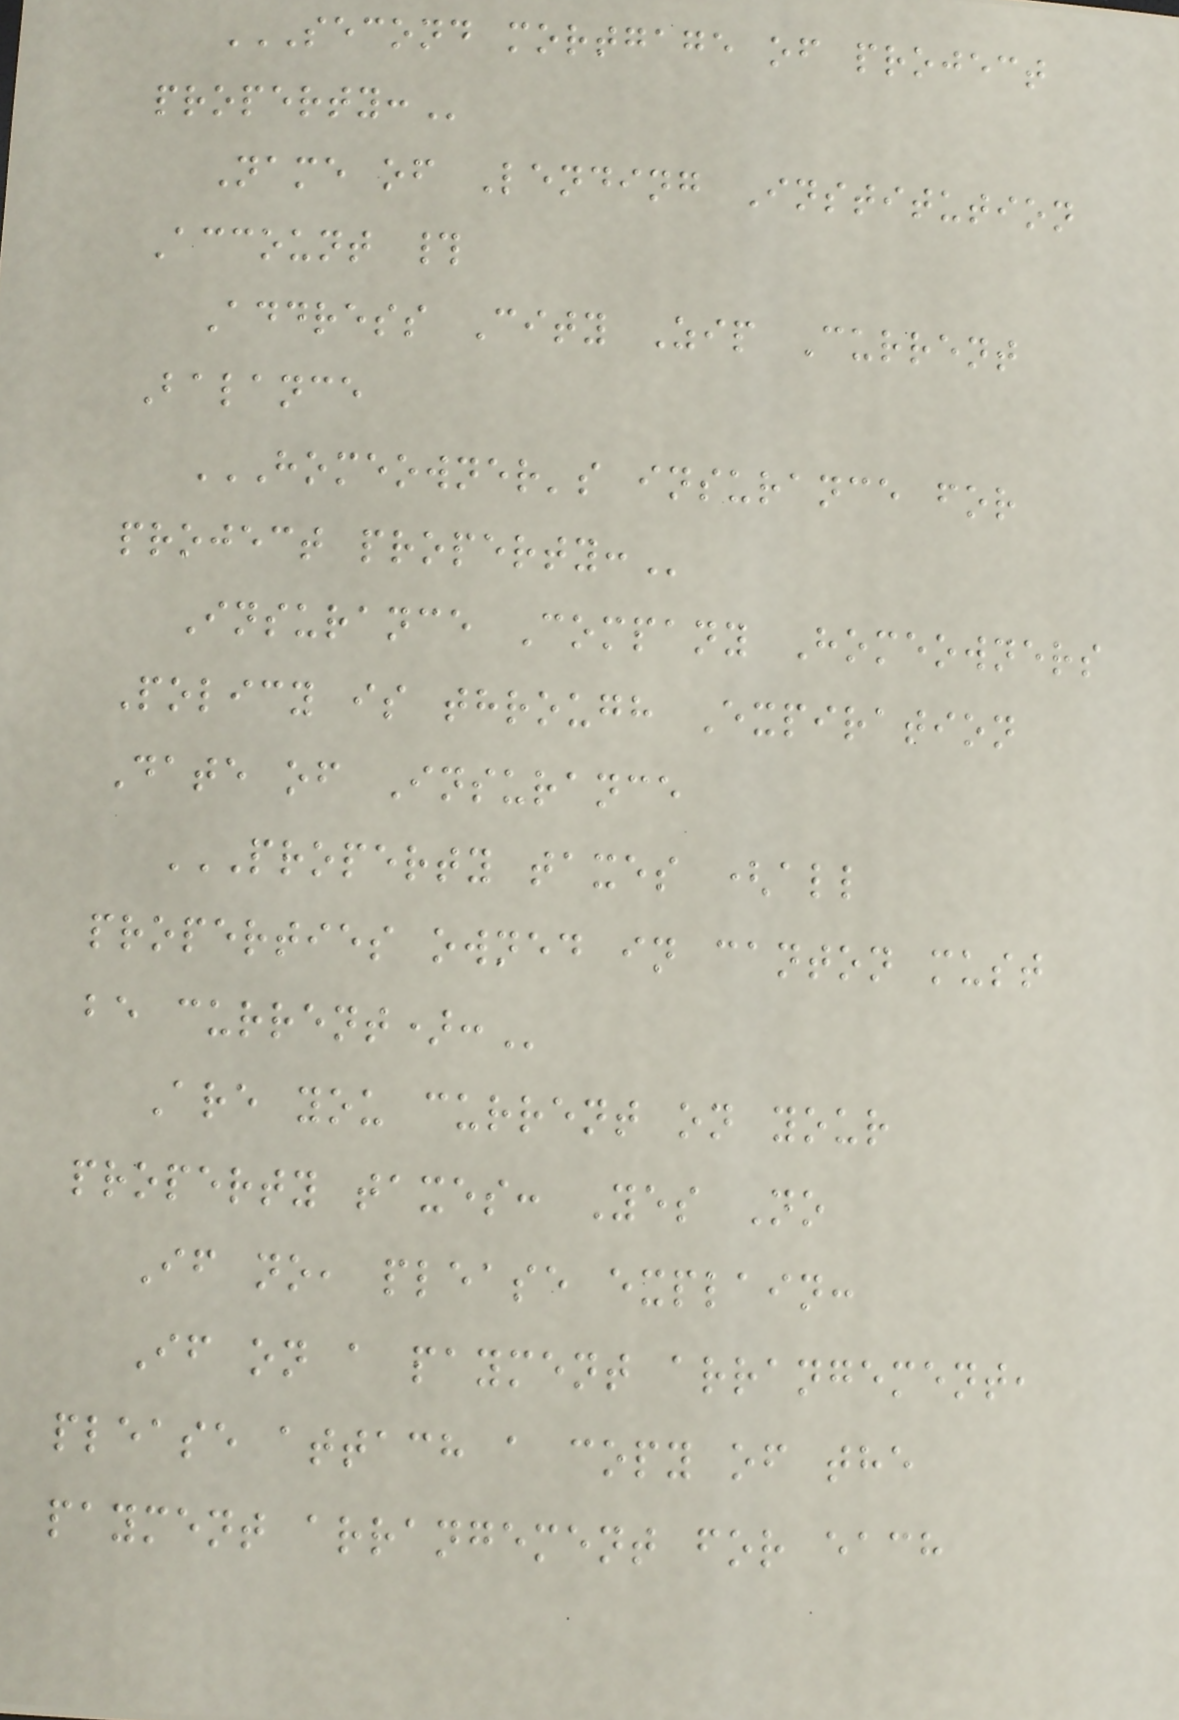SECOND MORTGAGE OF PROJECT
PROPERTY:
Name of Lending Institution
Account #
Address City Zip Current
Balance
HOMEOWNER'S INSURANCE FOR
PROJECT PROPERTY:
Insurance Company Homeowners
Policy is through Expiration
Date of Insurance
PROPERTY TAXES (ALL
PROPERTIES OWNED IN CANTON MUST
BE CURRENT):
Are you current on your
property taxes: Yes No
If no, please explain:
If on a payment arrangement,
please attach a copy of the
payment arrangement for each
